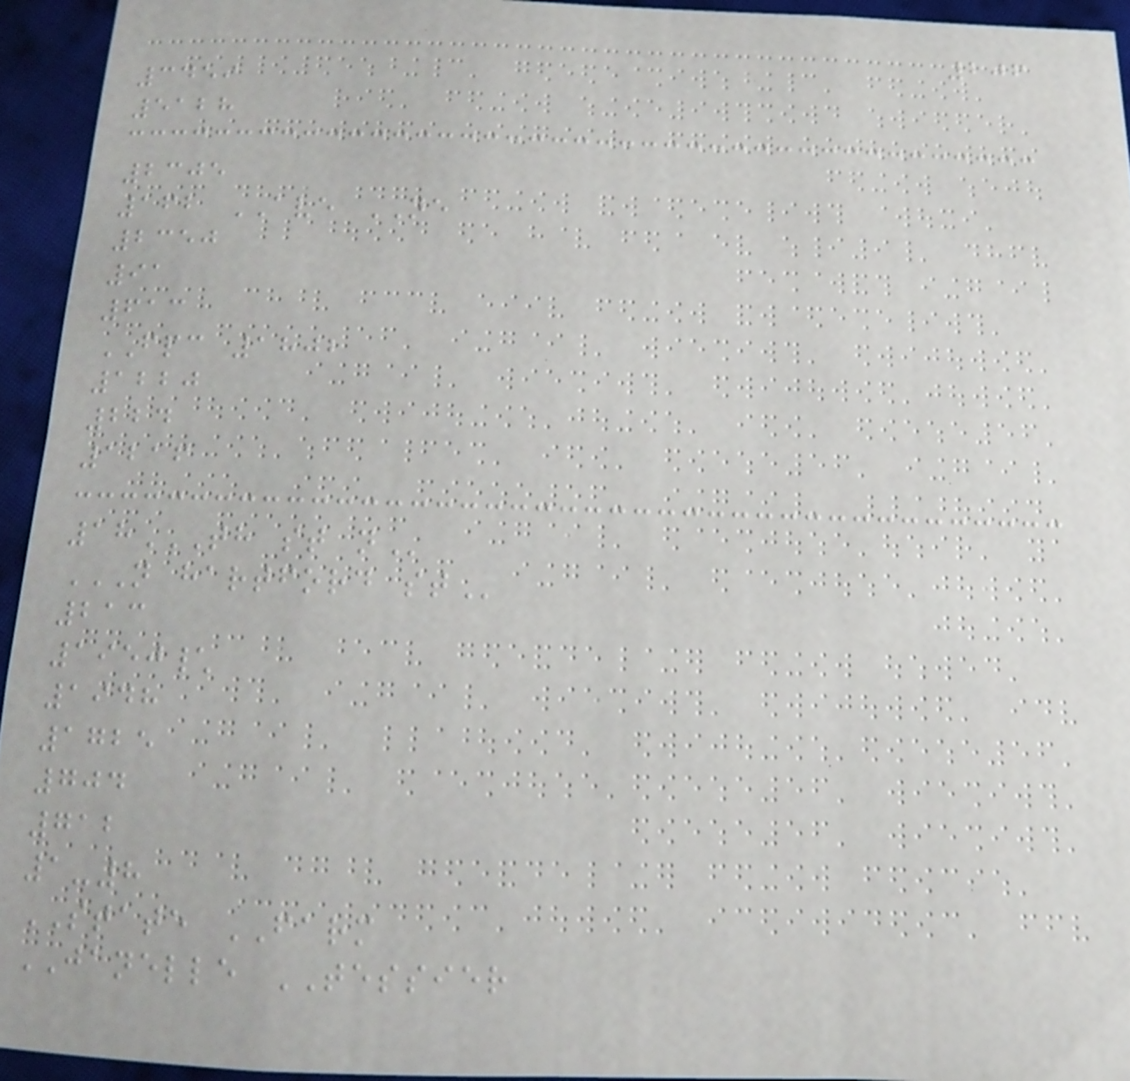206
3459
5128
2305
162 AVE NE
2350
91
613
FPC 1802
1220
224
1216
18TH ST N
N HARTFORD ST
213
1950\
1948
1725
704
712
1-8
STATE FARM
JANELLE TESSIER
